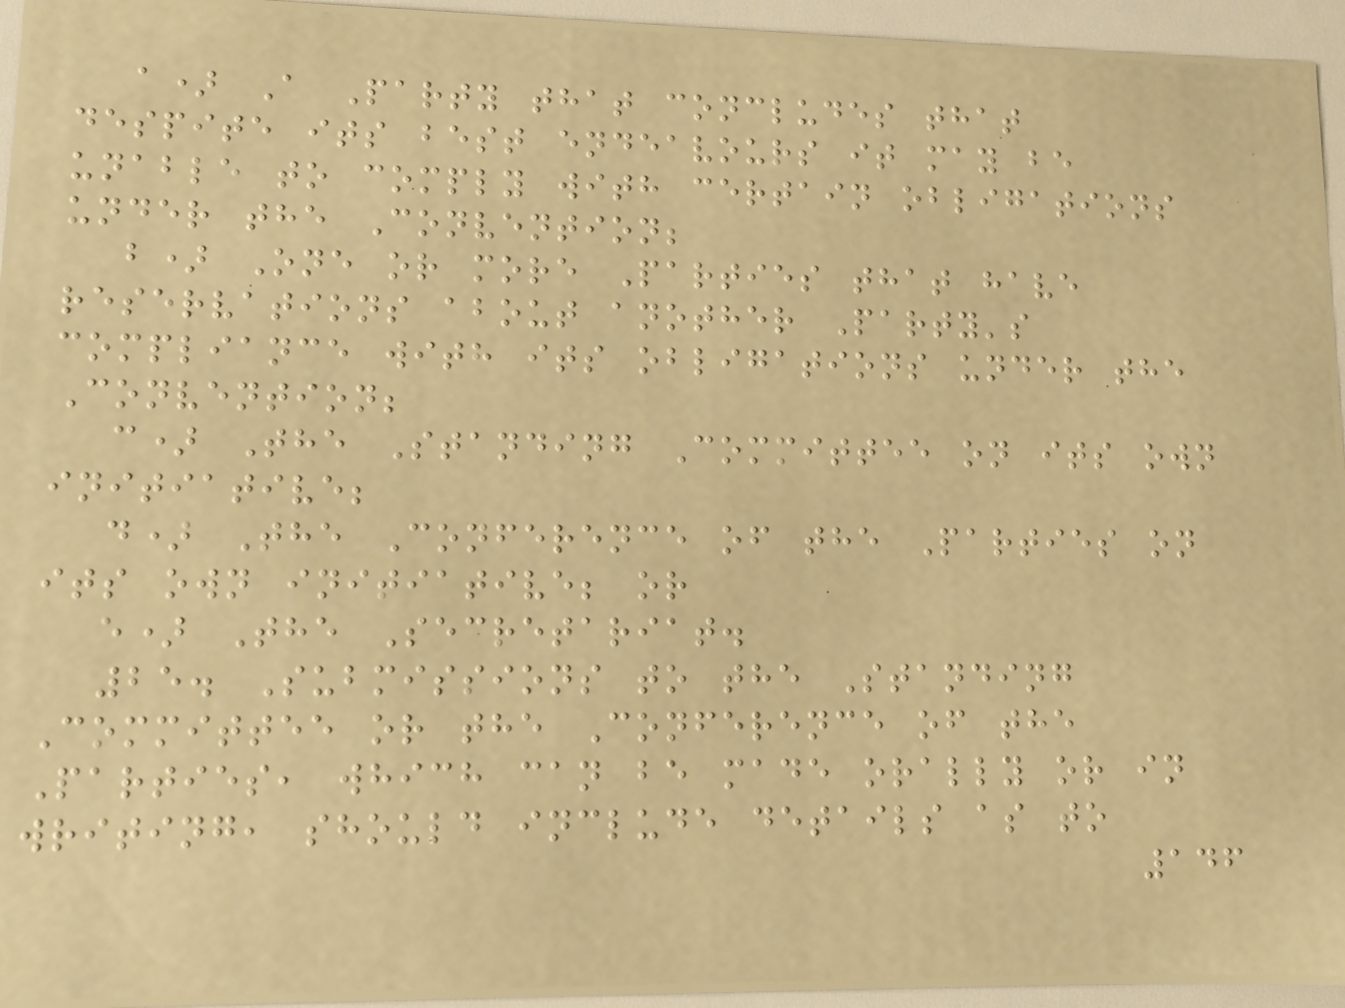a) A Party that concludes that
despite its best endeavours it may be
unable to comply with certain obligations
under the Convention;
b) One or more Parties that have
reservations about another Party's
compliance with its obligations under the
Convention;
c) The Standing Committee on its own
initiative;
d) The Conference of the Parties on
its own initiative; or
e) The Secretariat.
25. Submissions to the Standing
Committee or the Conference of the
Parties, which can be made orally or in
writing, should include details as to
146
